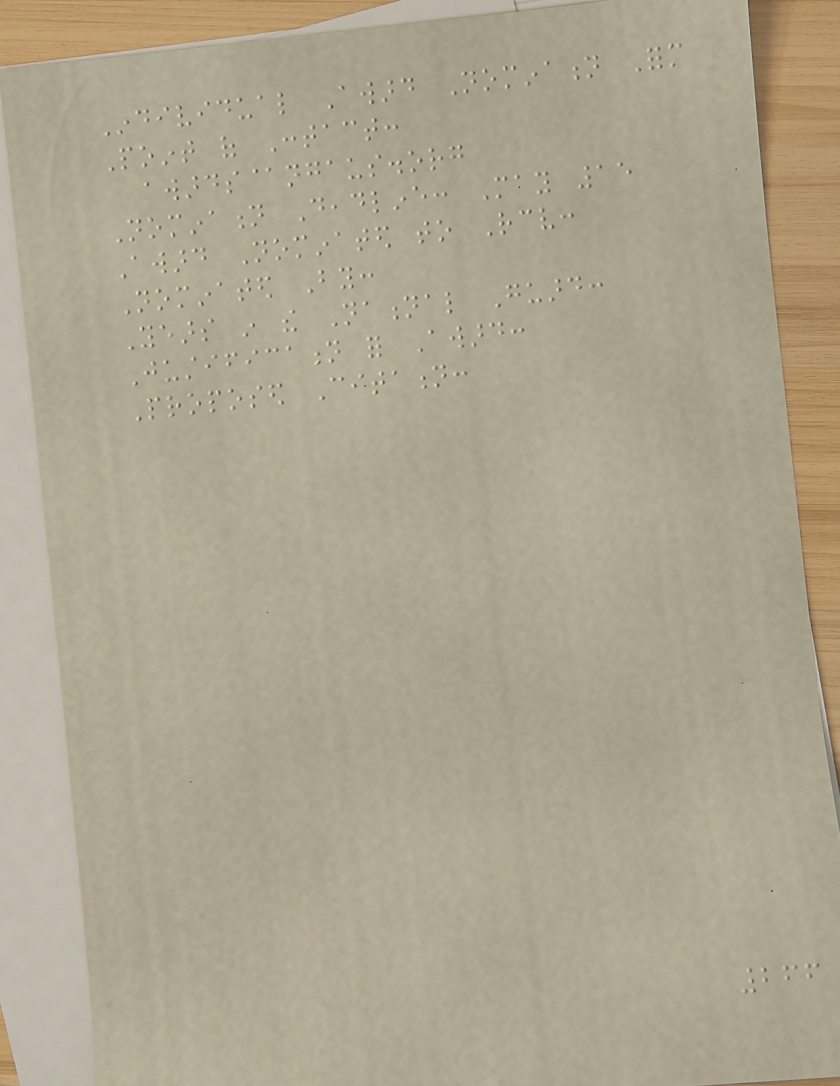Individual Award Nomination Form
Point of Contact:
awards@ngaus.org
Nomination Deadline: May 15
Award Nominated to Receive:
Nominated By:
Years in the National Guard:
Justification for Award:
Proposed Citation:
266
